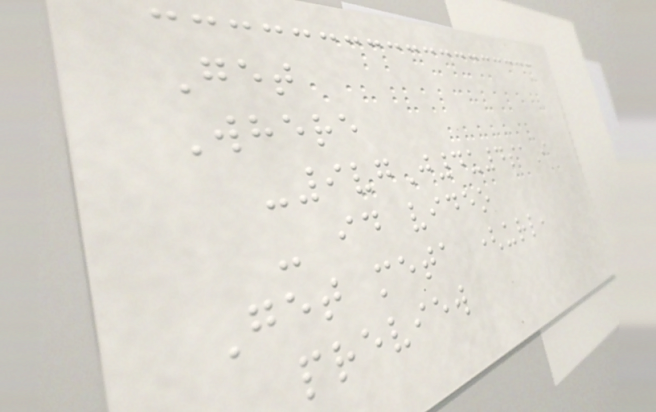Get
Where
-9vgJ4u4saI
- id video
Get meta (url,
preview
